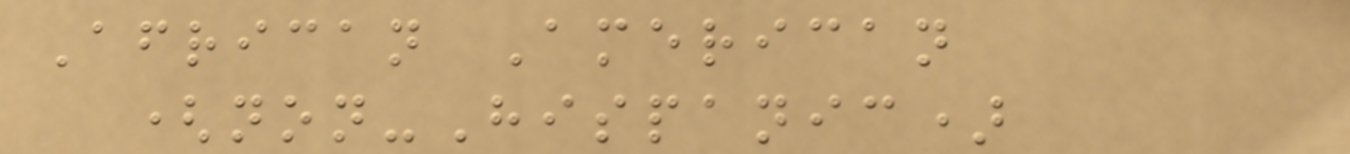African American
(non-Hispanic)
